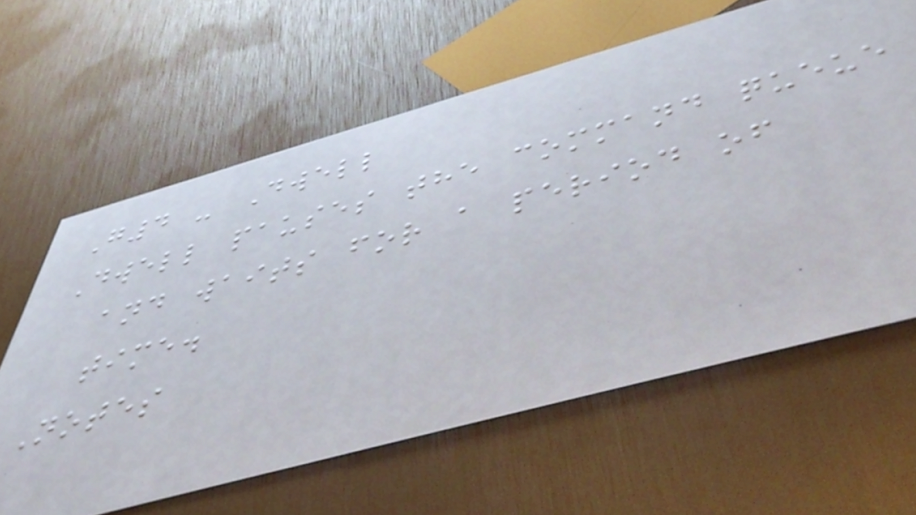G4 - Dwell
Dwell pauses the command queue
and waits for a period of
time.
Notes
